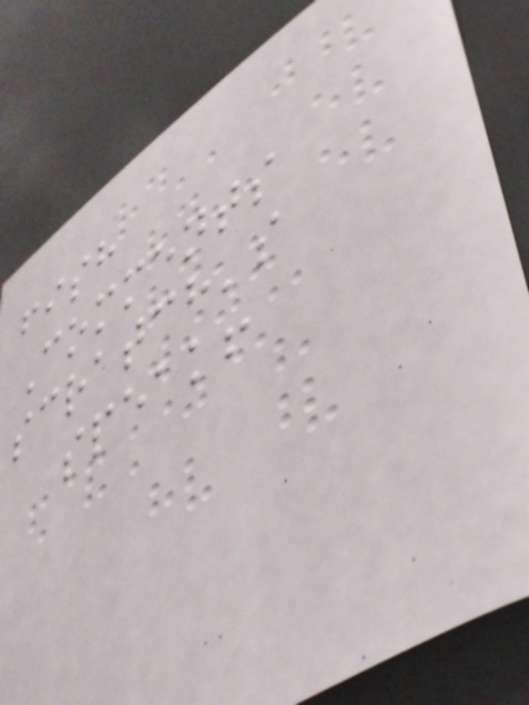fish
Comments
scratch's
speak!
